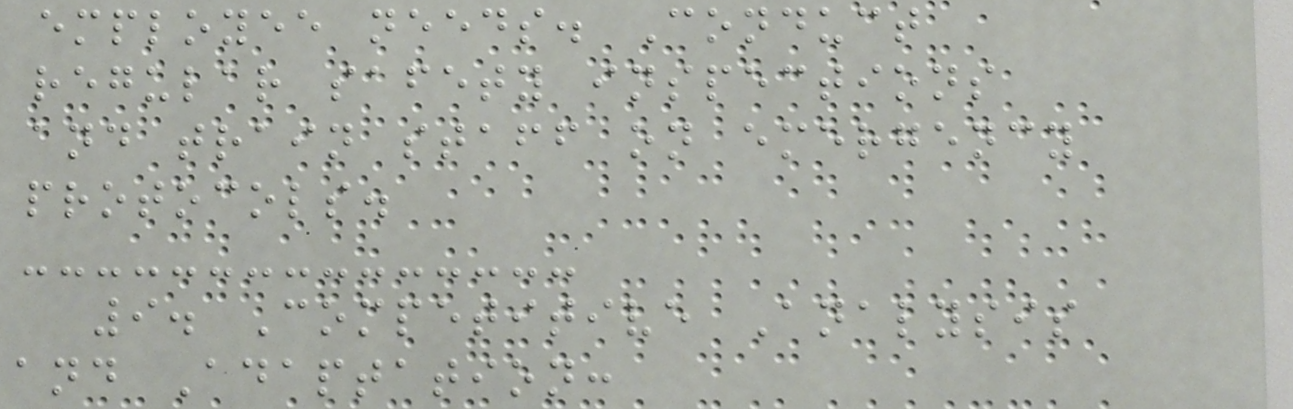employee needs. Conduct
regular safety inspections
and train staff on emergency
protocols.
9. Competitive Analysis
and Adaptation:
